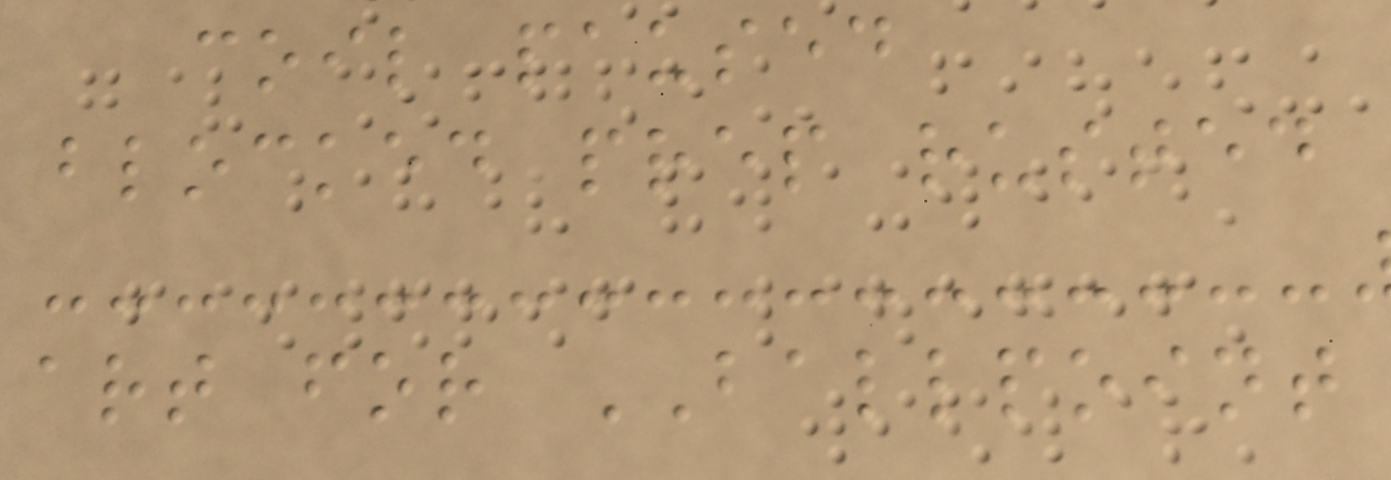coil paused
blocked prep rusted
art for BALLPOINT
